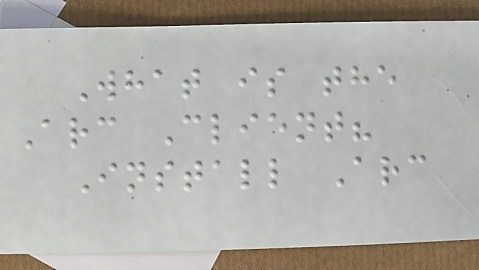What is the
Arc Client?
Install Arc
